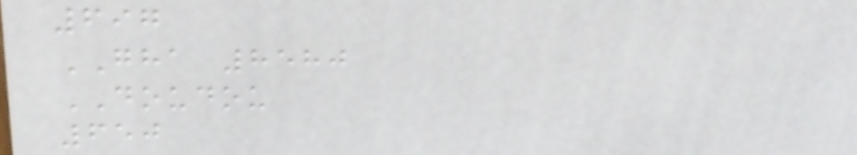697
GHA 8580
DOUDOU
650
